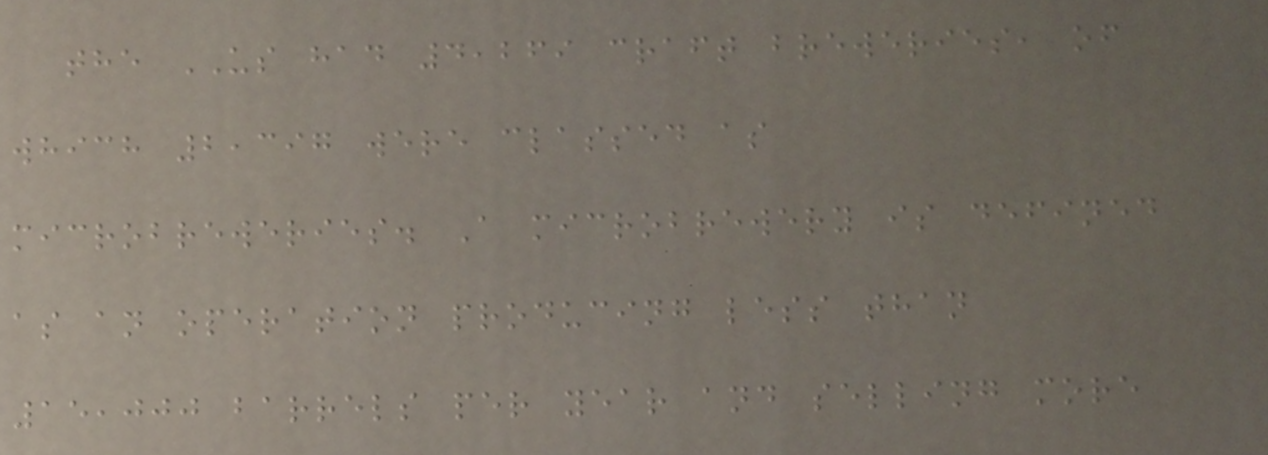the US had 4,269 craft breweries, of
which 2,397 were classed as
microbreweries. A microbrewery is defined
as an operation producing less than
15,000 barrels per year and selling more
